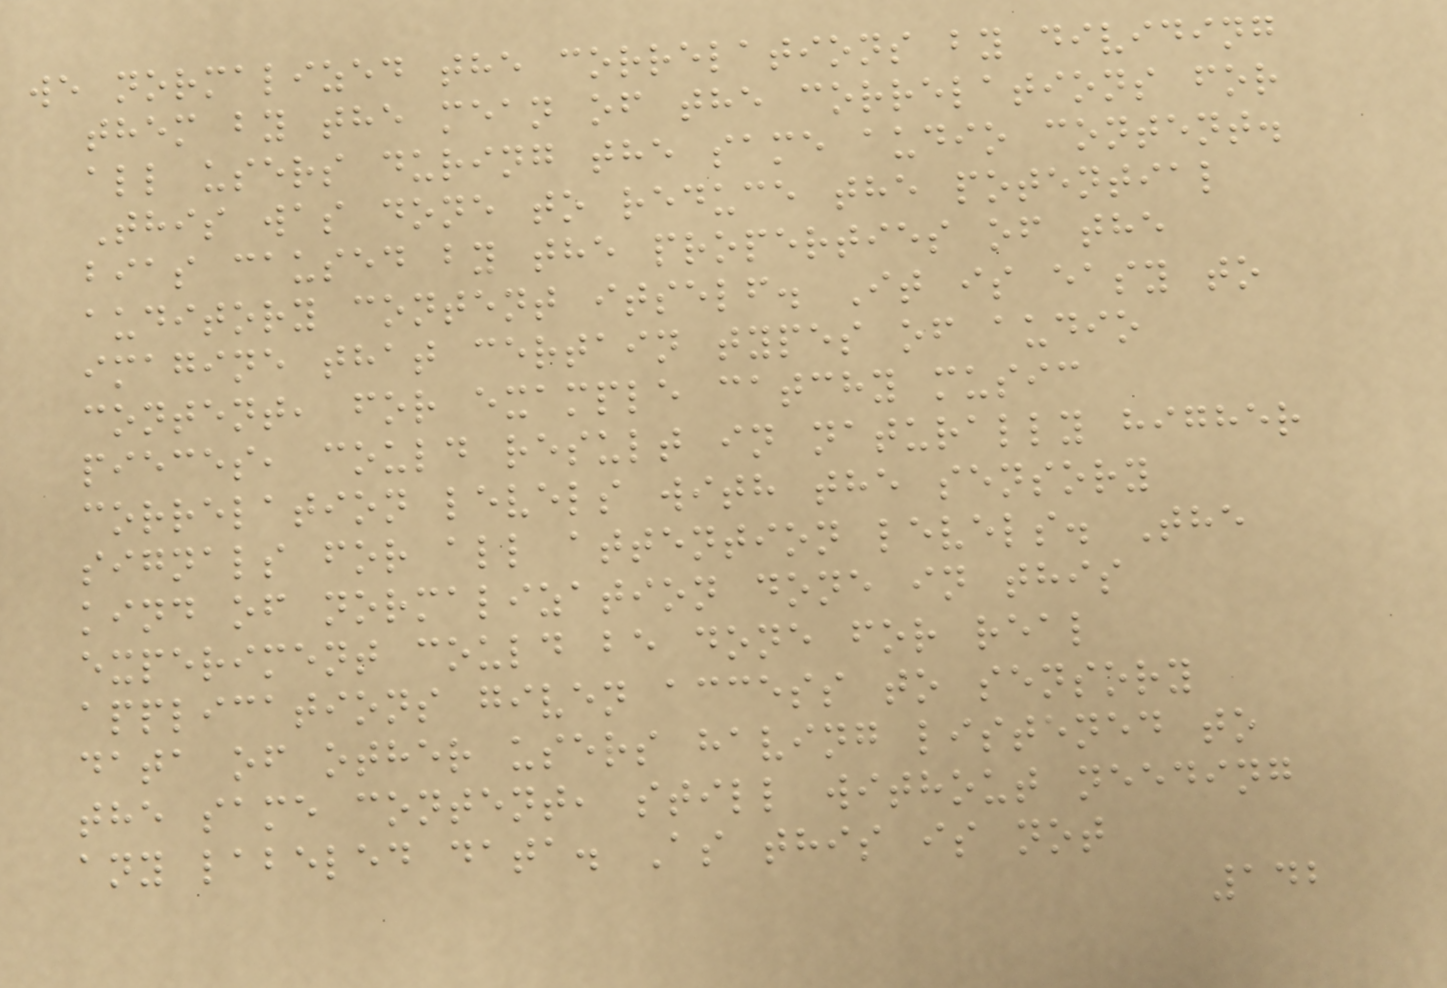we normalized the correlations by dividing
them by the mean of the correlations for
all users during the same audio content.
This was done to reduce the potential
bias caused by the properties of the
auditory content itself. It is easy to
imagine that certain types of audio
content, for example catchy music
pieces, could result in naturally higher
correlation levels with the sensory
signals for all attention levels. The
kind of normalization done in this
experiment could be done for real
applications given access to sensory
data of other users having listened to
the same content, still without needing
any labeled data. As this is not
142
